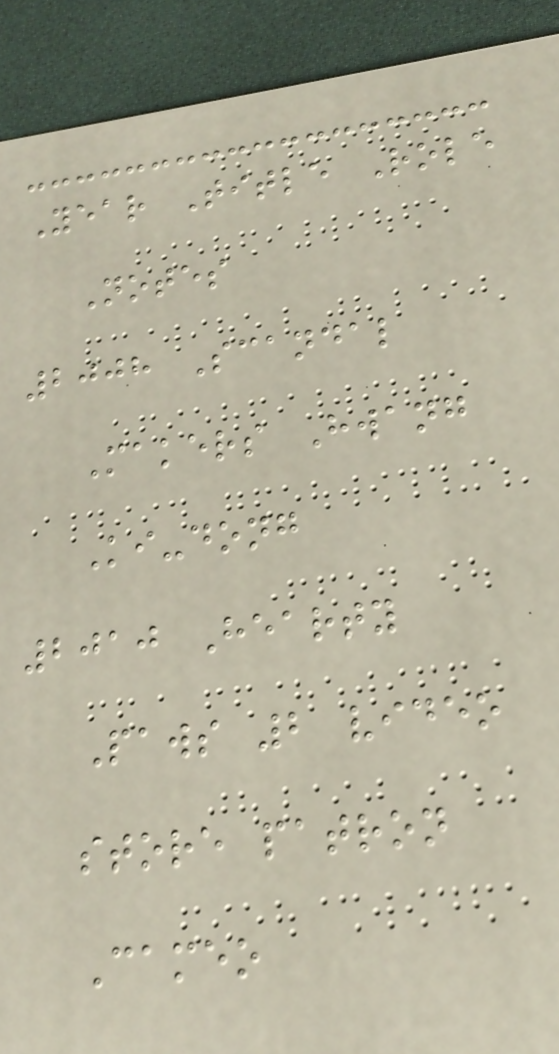Year Title Role
Notes
2008 Scandal
Makers Hwang
Ki-dong
2010 Hearty
Paws 2 video
store patron
Cameo
